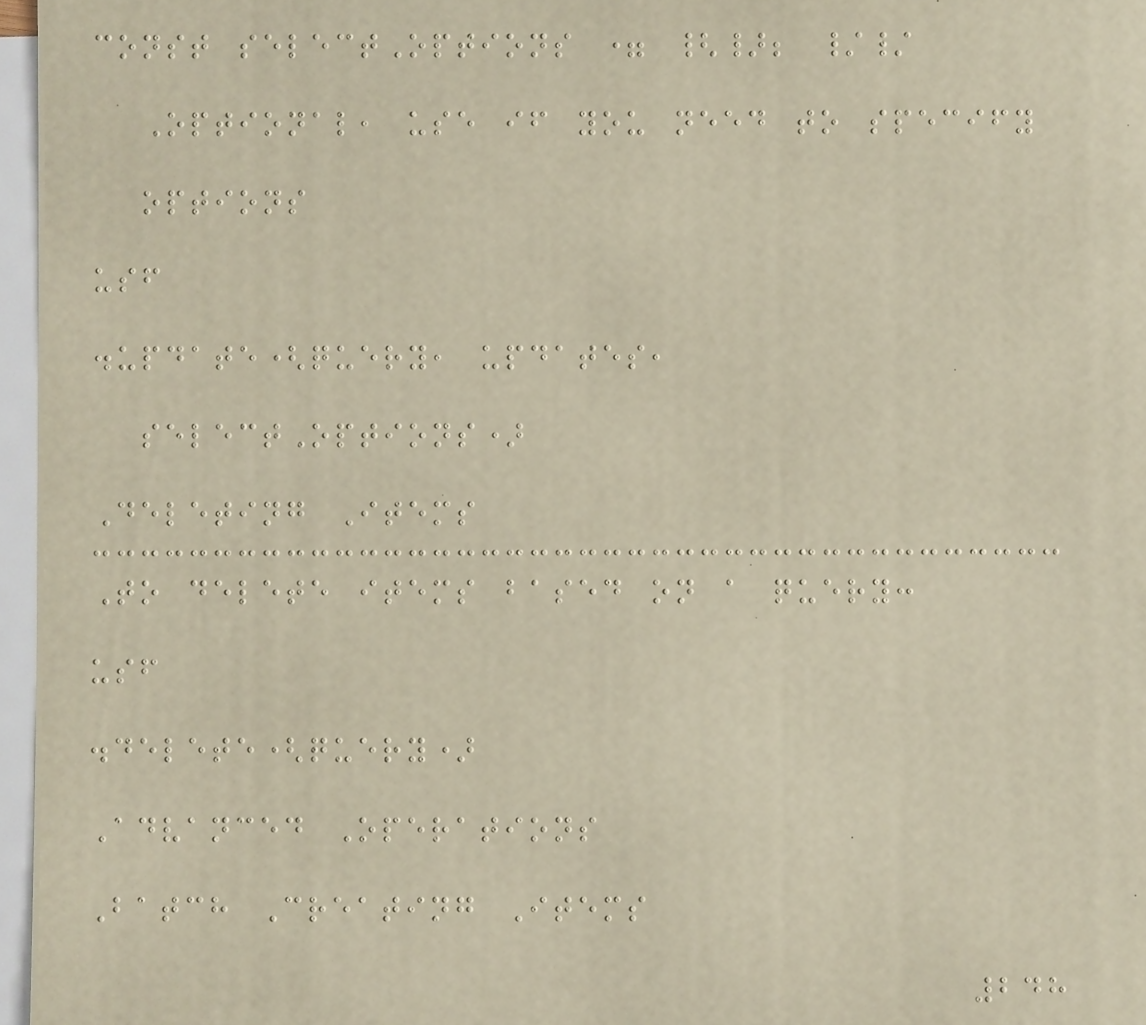const selectOptions = {}; //
Optional, use if you need to specify
options
usf
.update(query, updates,
selectOptions)
Deleting Items
To delete items based on a query:
usf
.delete(query)
Advanced Operations
Batch Creating Items
248
